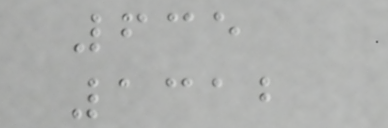635
1312
